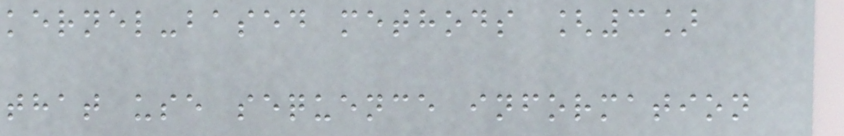kernel-based methods [3]
that use sequence information
